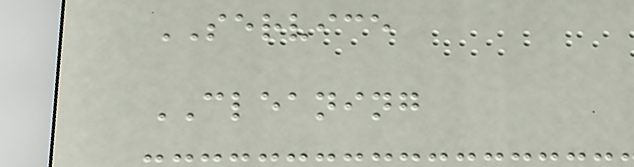SERVICE
CLEANING
